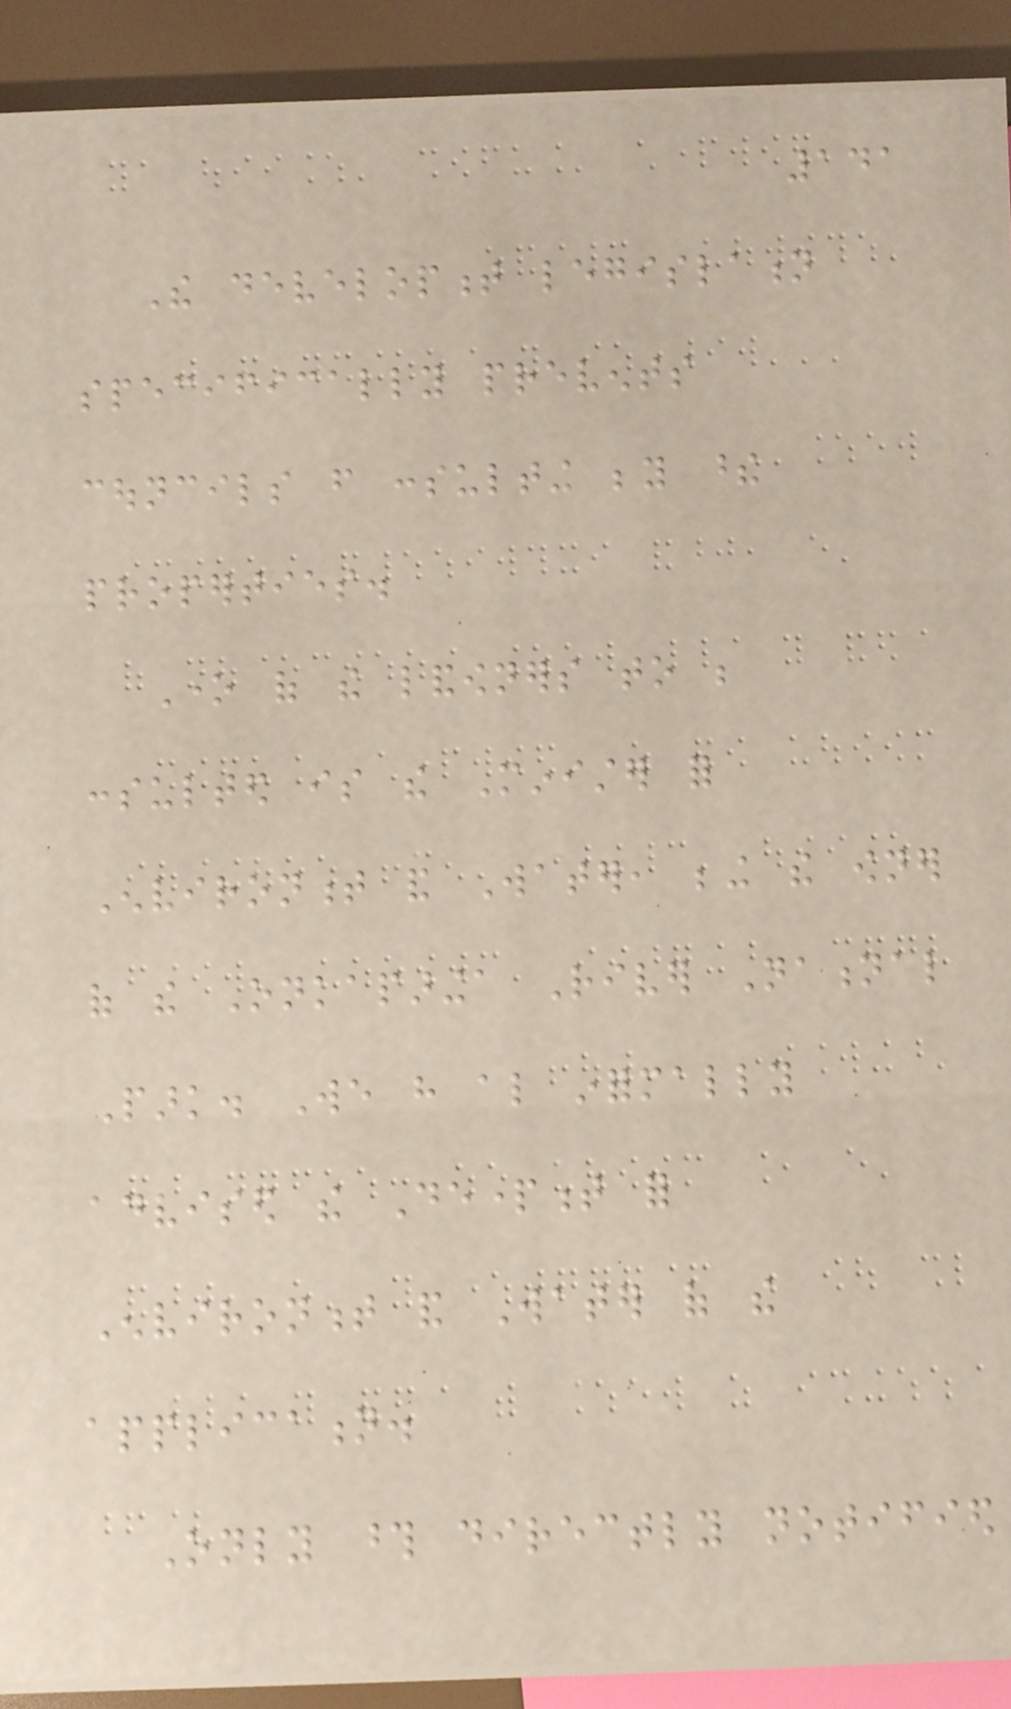141
The development legislation
specifically prevents
councils from consulting beyond these
properties.
One of the landowners to be
consulted is the Minister for
Environment and Water, being the owner
of the Onkaparinga River National
Park. We have also informally
advised the Department for
Environment and Water of the
application.
Only those directly notified
